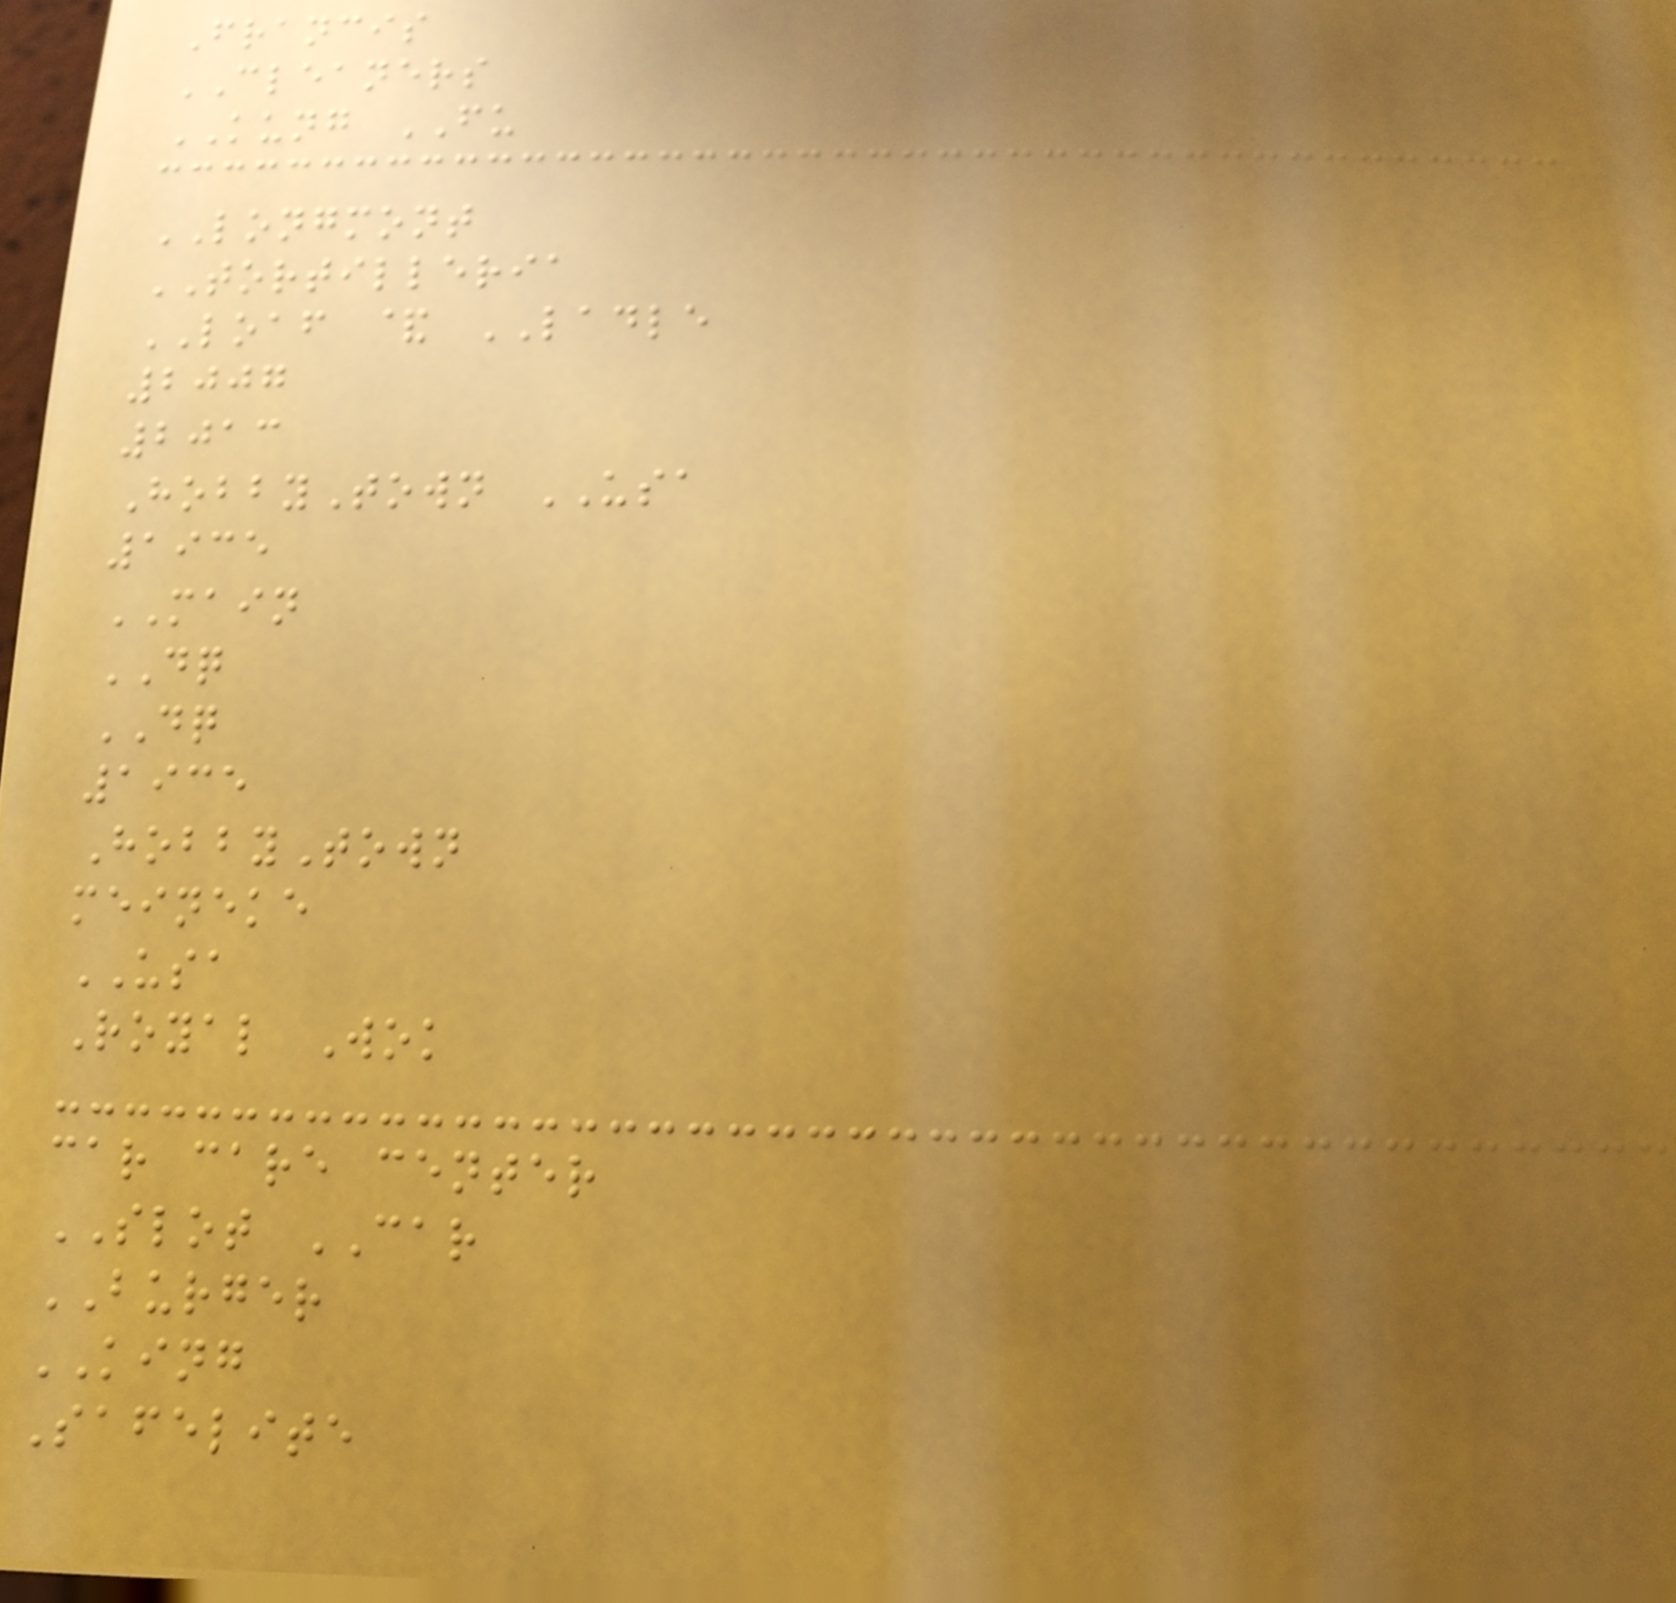Francis
CLEANERS
KUNG FU
LONGMONT
TORTILLERIA
LOAF & LADLE
2007
2013
HobbyTown USA
1935
MAIN
DQ
DQ
1935
HobbyTown
meineke
USA
Royal Wok
car care center
SLOT CAR
BURGER
KING
Safelite
